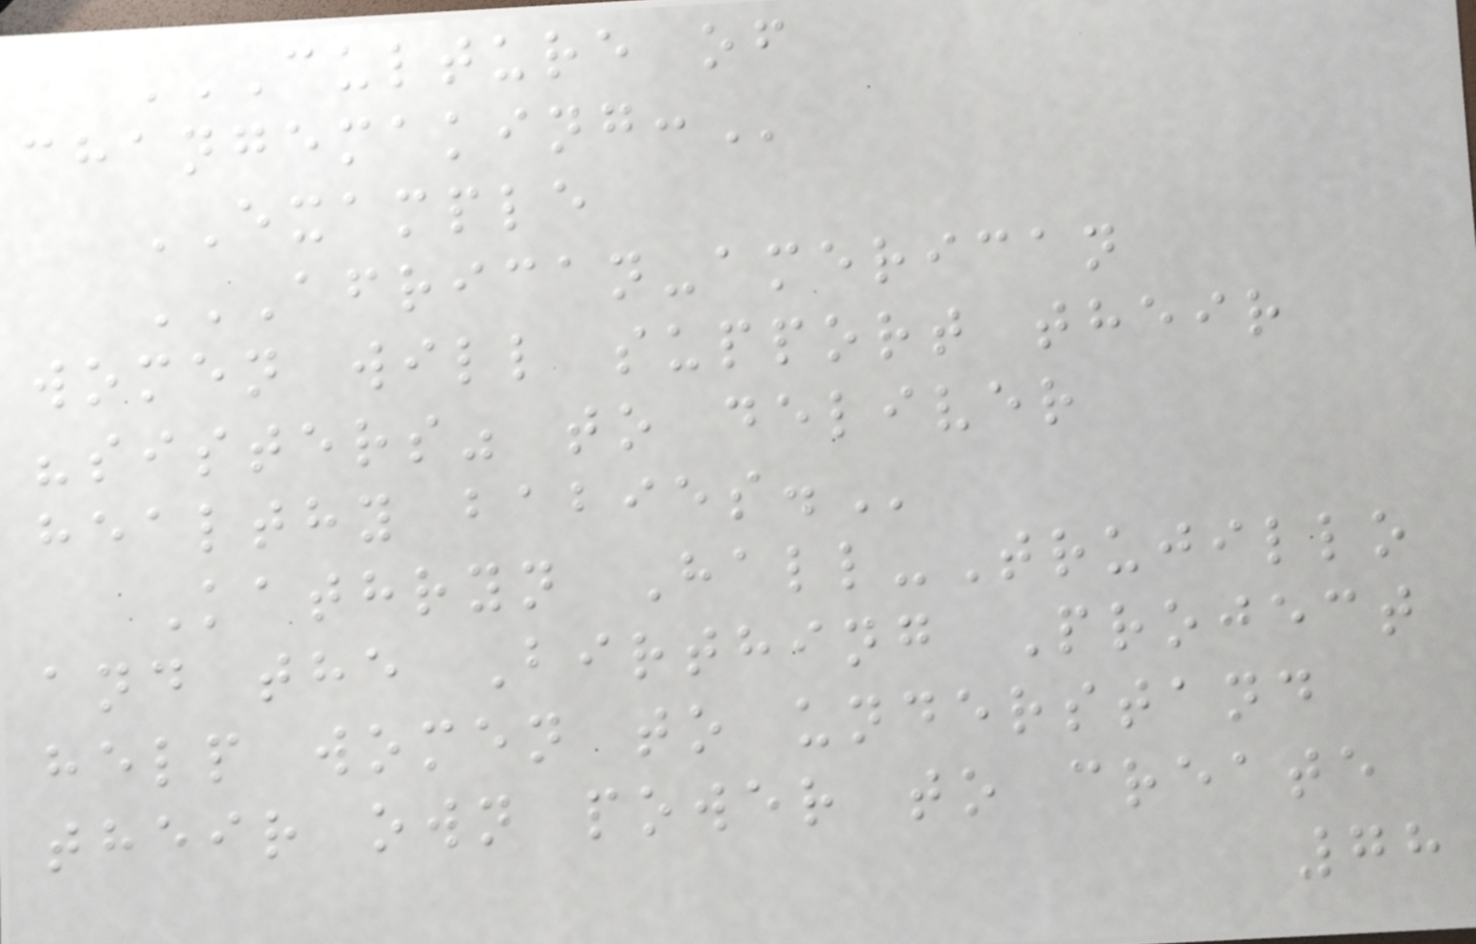CULTURE OF
CHANGEMAKING:
EXAMPLE
AFRICAN-AMERICAN
WOMEN WILL SUPPORT THEIR
"SISTERS" TO DELIVER
HEALTHY BABIES.
Kathryn Hall-Trujillo
and the Birthing Project
help women to understand
their own power to create
78
